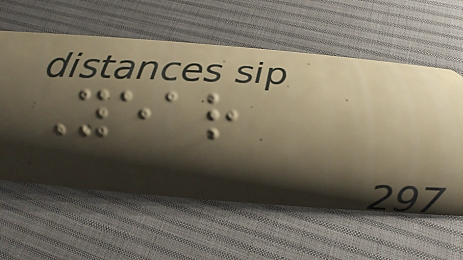Year
